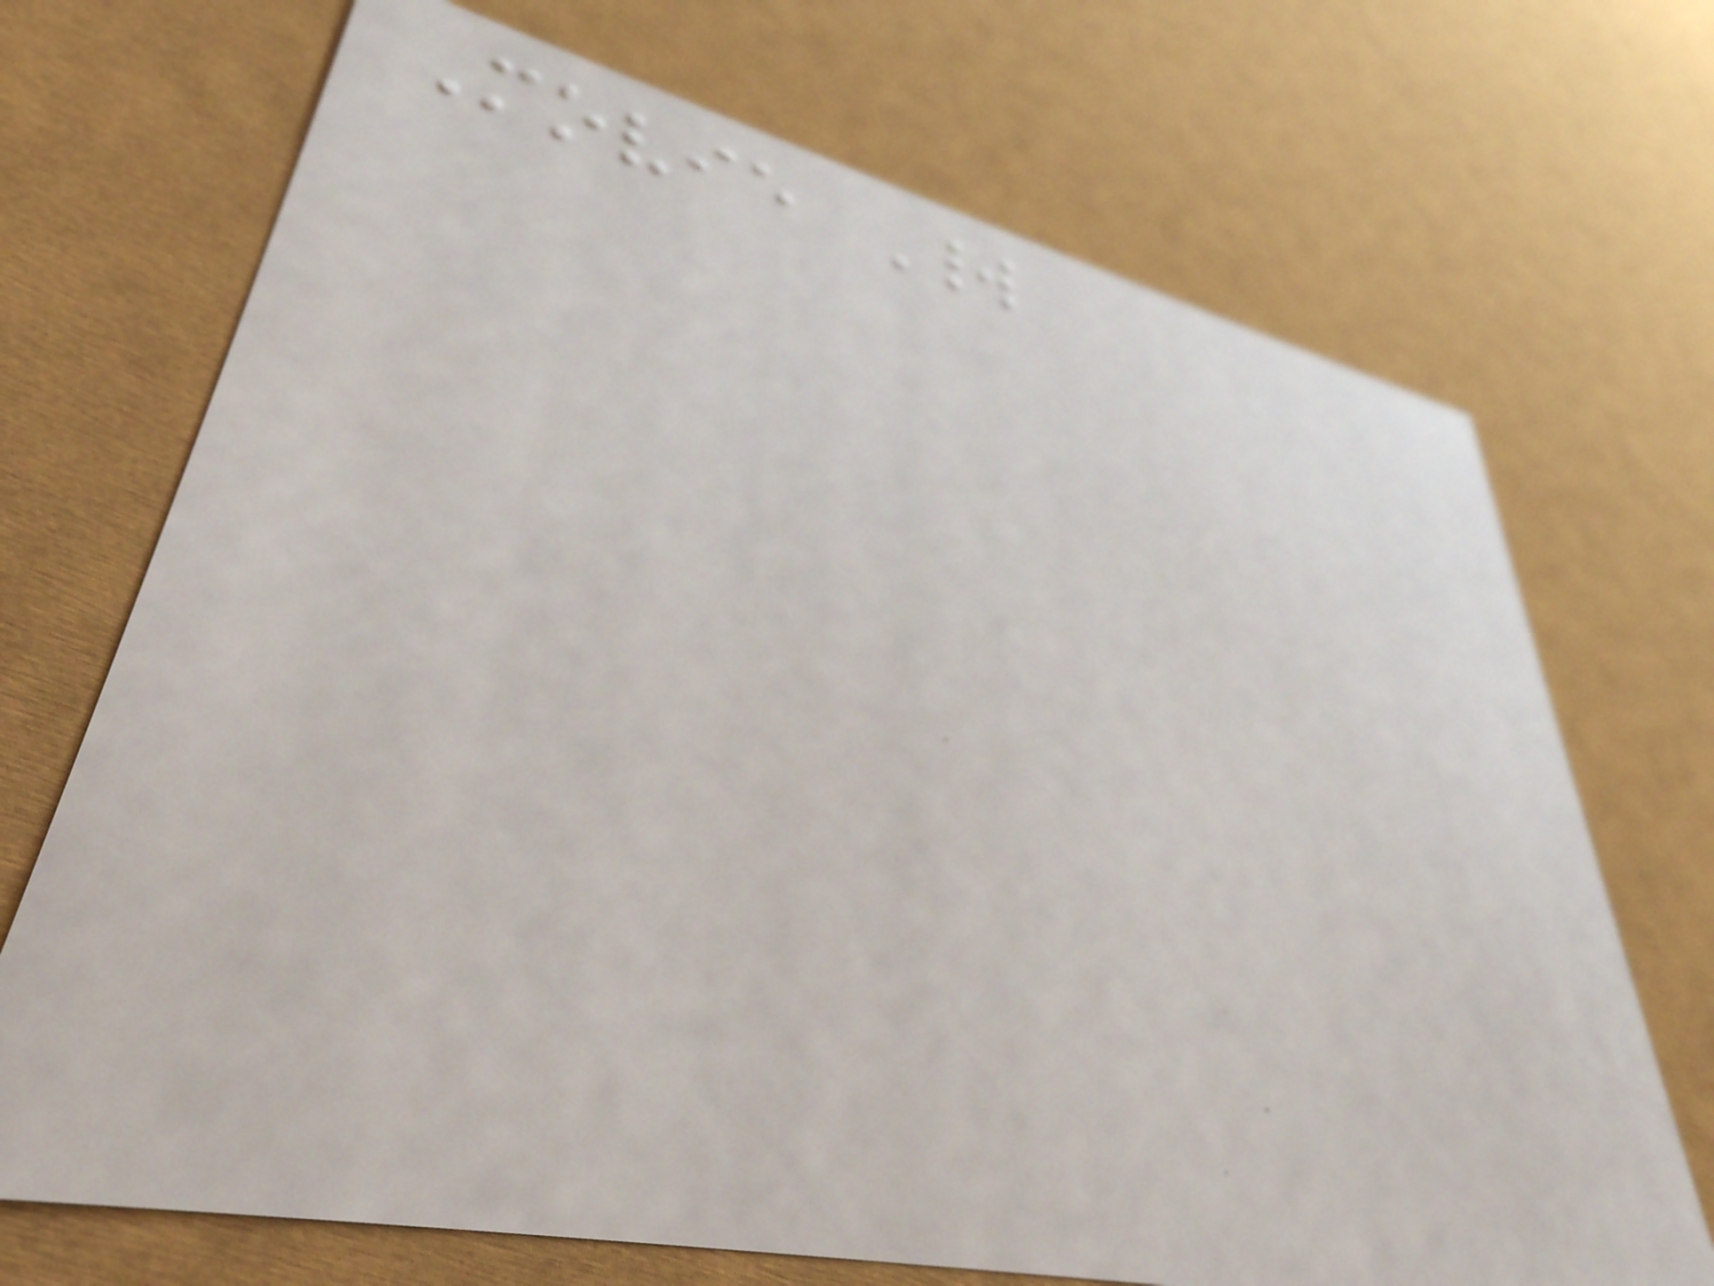Movie World
